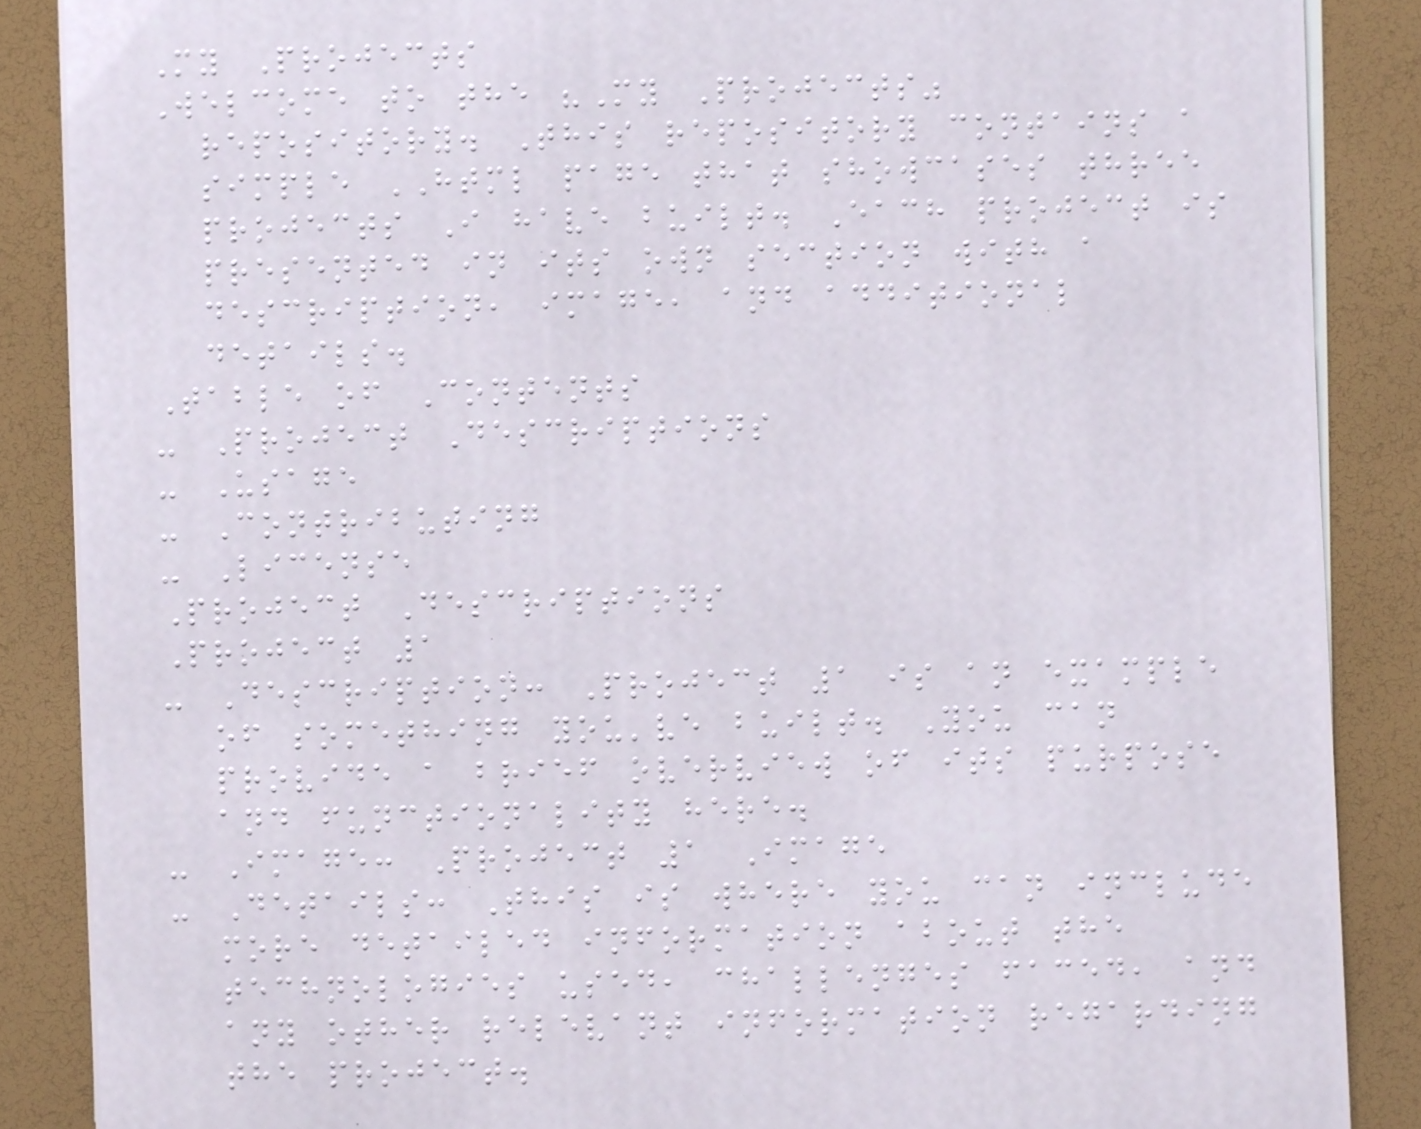My Projects
Welcome to the "My Projects"
repository. This repository contains a
simple HTML page that showcases three
projects I have built. Each project is
presented in its own section with a
description, image, and additional
details.
Table of Contents
- Project Descriptions
- Usage
- Contributing
- License
Project Descriptions
Project 1
- Description: Project 1 is an example
of something you've built. You can
provide a brief overview of its purpose
and functionality here.
- Image: Project 1 Image
- Details: This is where you can include
more detailed information about the
technologies used, challenges faced, and
any other relevant information regarding
the project.
